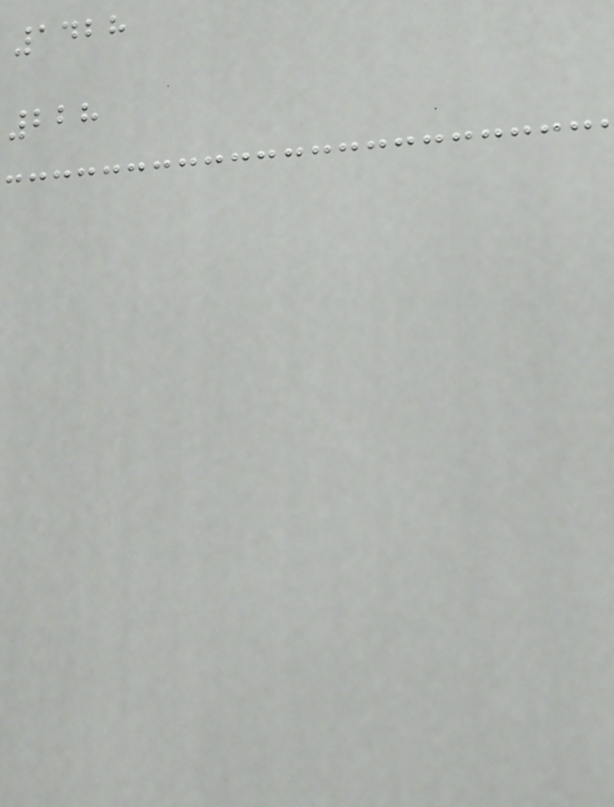1428
228
